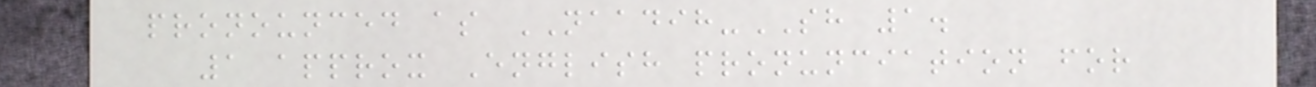pronounced as NAADIH-SH 1.
1 approx English pronunciation for
